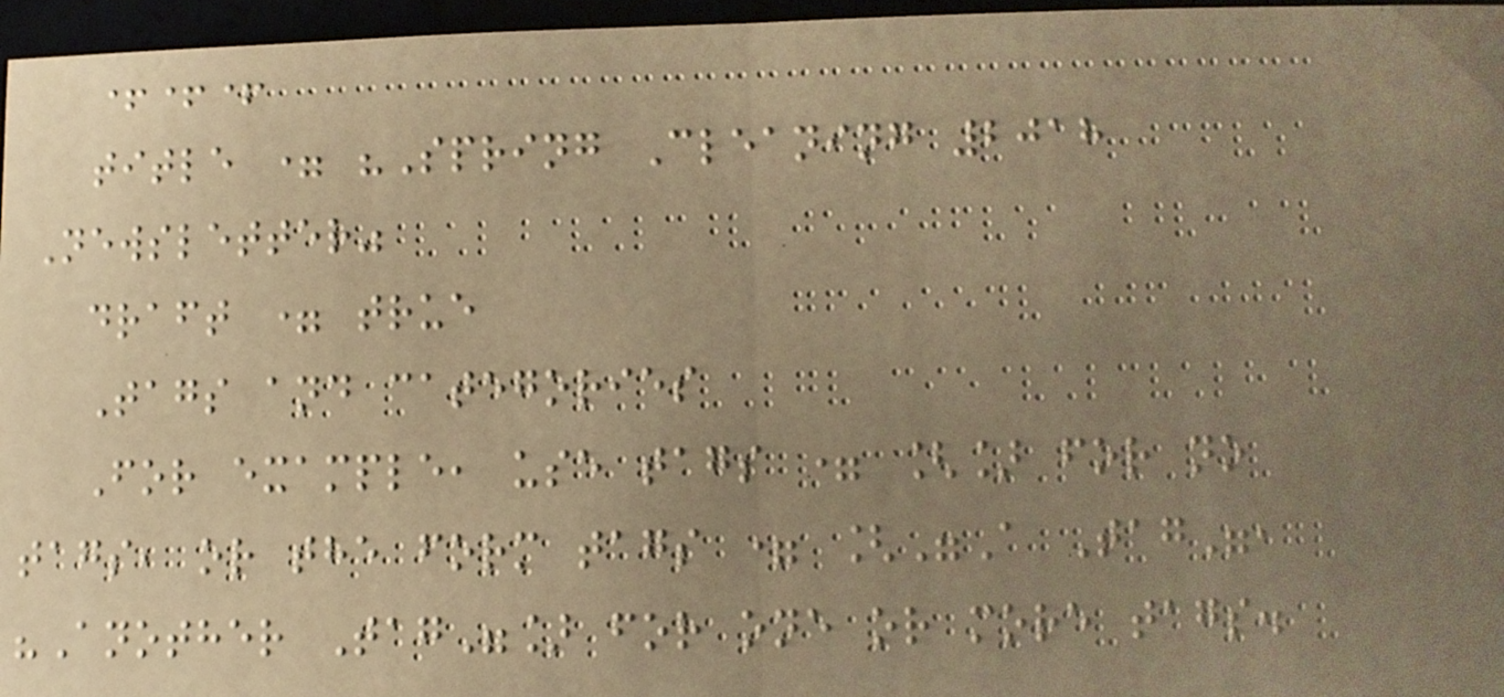+++
title = "Spring Cleaning 2018
Newsletter"
draft = true
Tags and categories
For example, use tags = [] for no
tags, or the form tags = ["A Tag",
"Another Tag"] for one or more tags.
